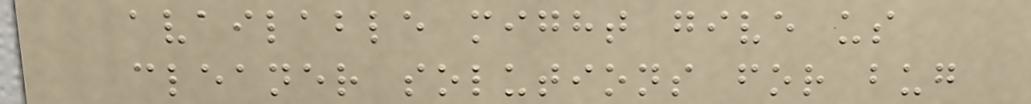available might give us
cleaner solutions for bug
